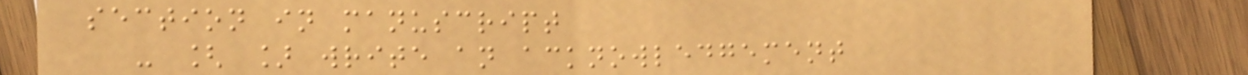section in manuscript
- [ ] write an acknowledgement
